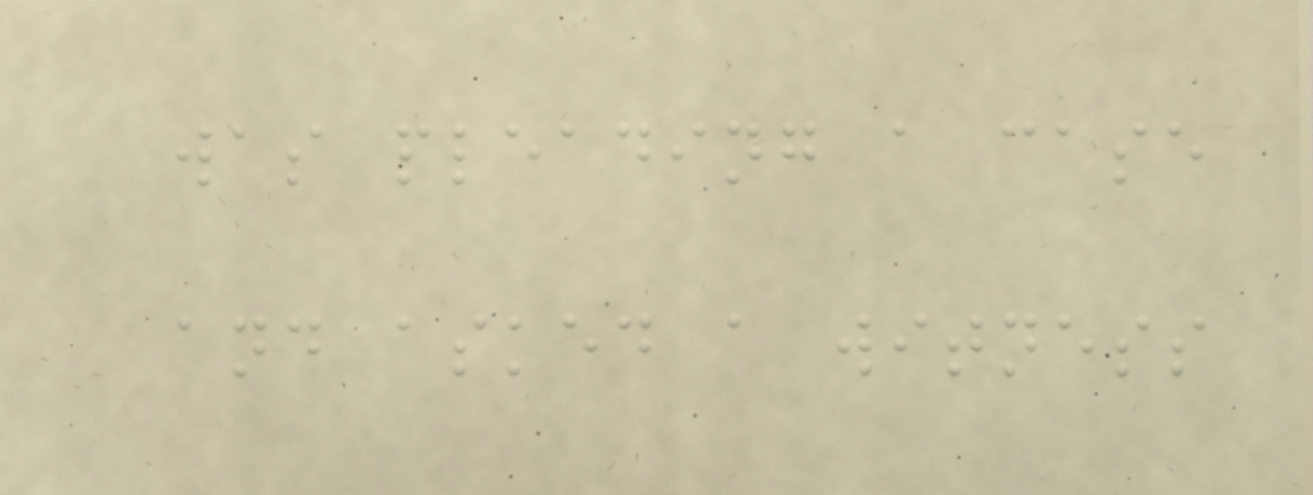was pleading a case
and asked a witness
